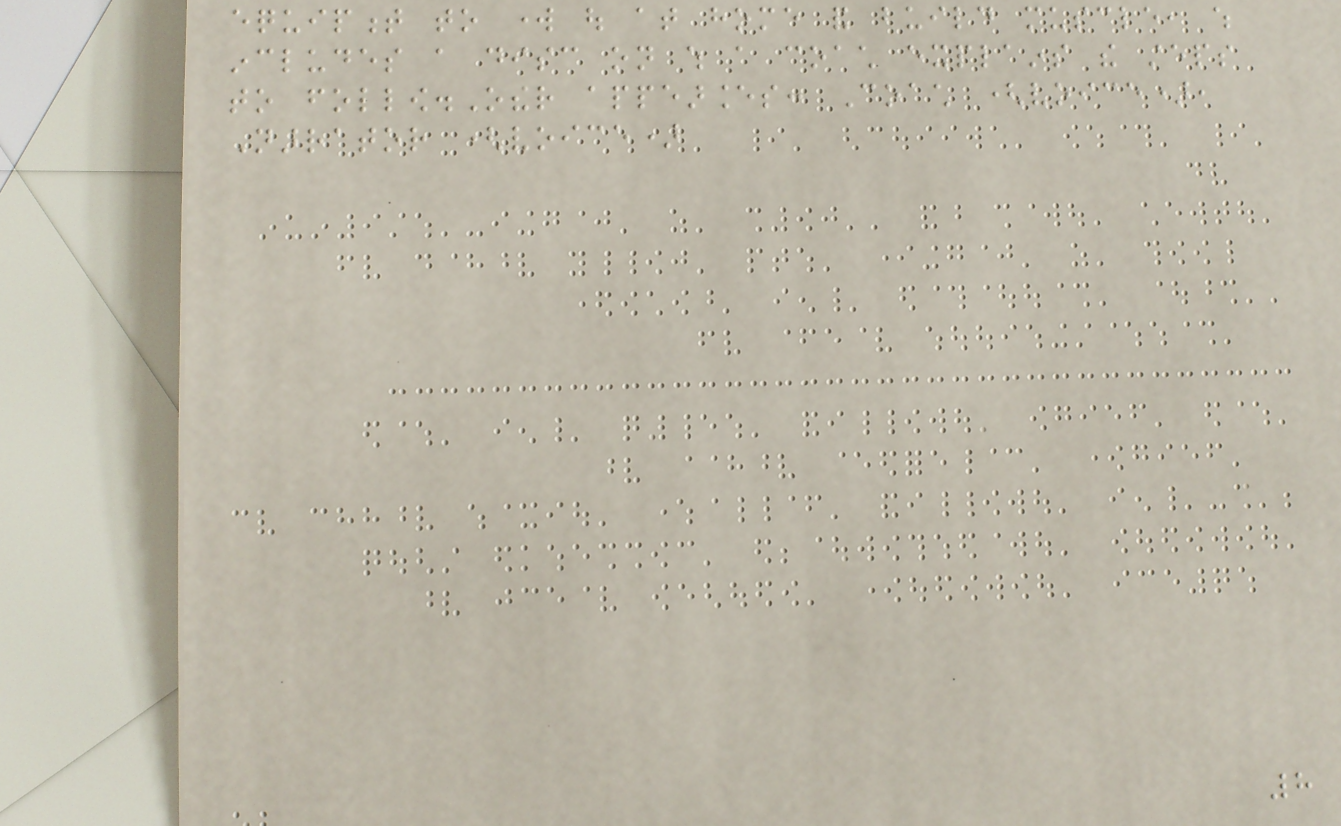equipment to work out at home and build muscle, which
includes a disc on which a coach explains the steps
to follow.Other appearances: Coach (voice),
Narrator (voice)
8
